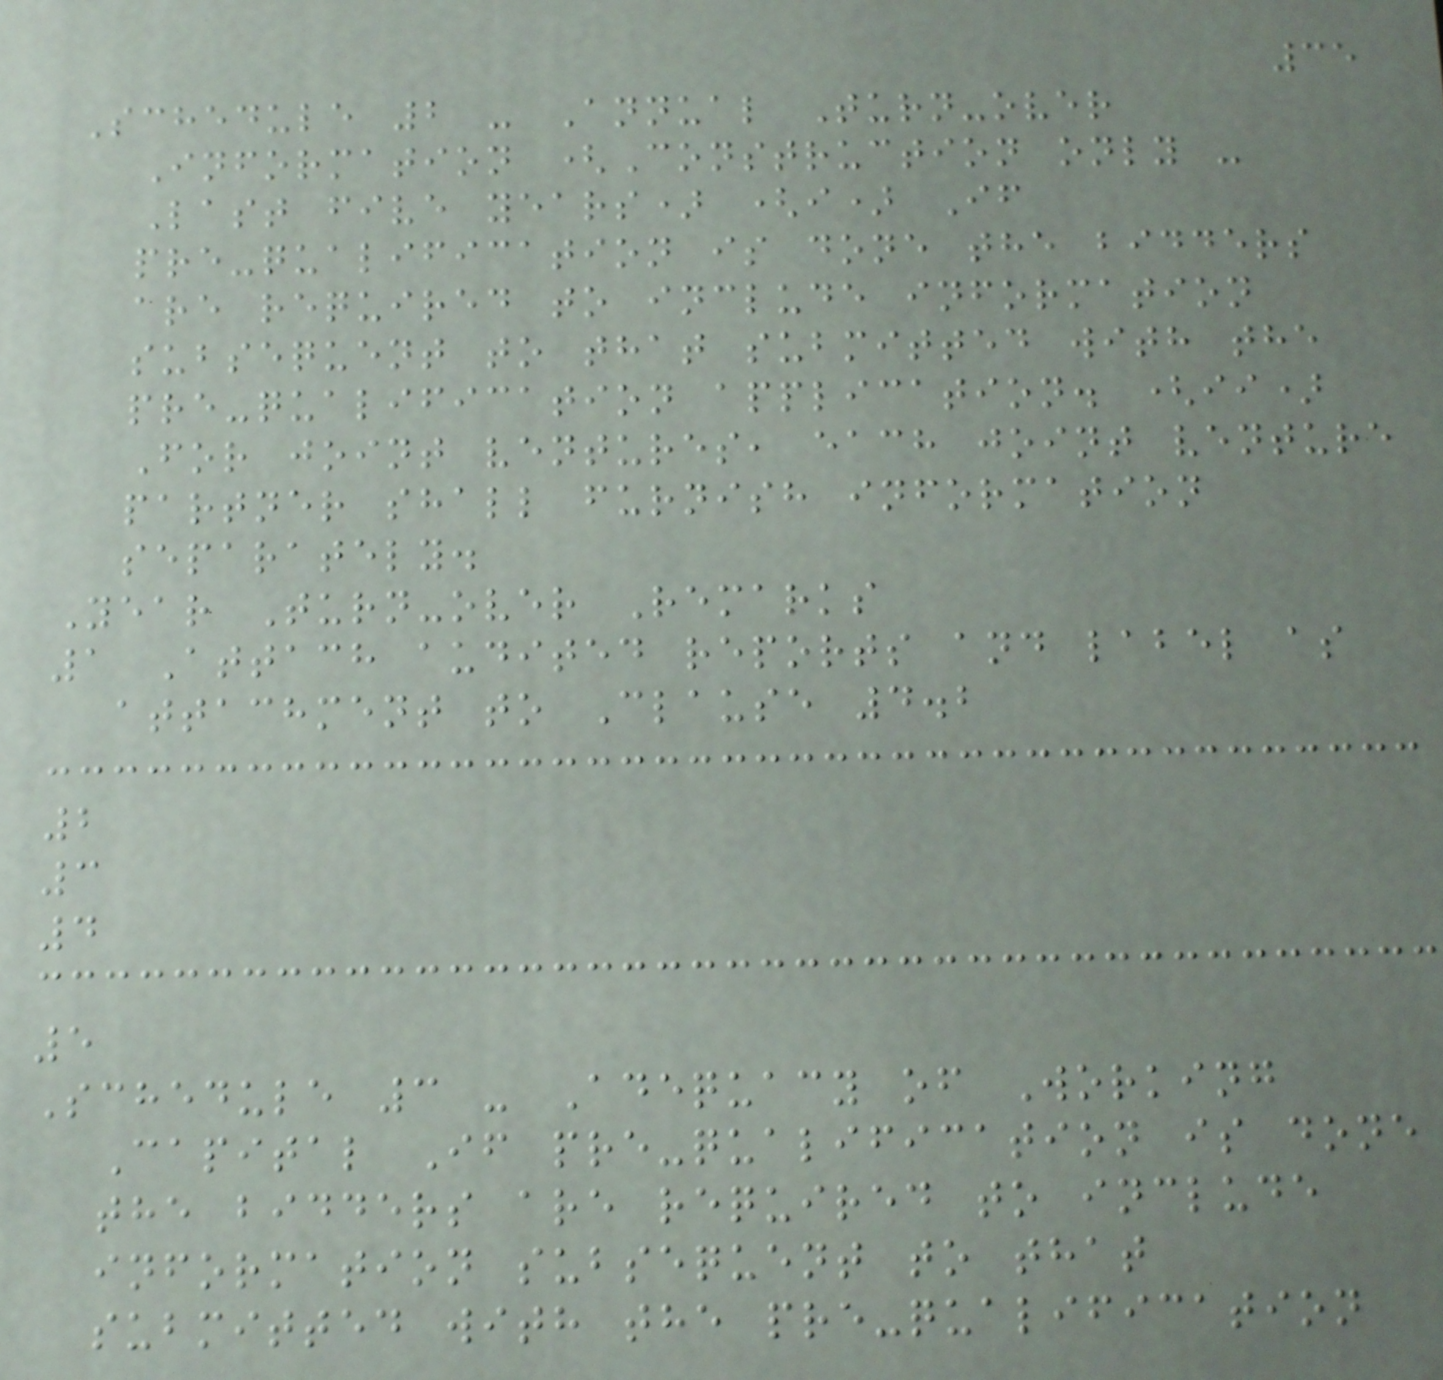35
Schedule 2 - Annual Turn-over
Information (Construction only -
Last five years) (i) If
pre-qualification is done the bidders
are required to include information
subsequent to that submitted with the
pre-qualification application. (ii)
For joint ventures, each joint venture
partner shall furnish information
separately.
Year Turn-over Remarks
1 Attach audited reports and label as
attachment to Clause 4.2
2
3
4
5
Schedule 3 - Adequacy of Working
Capital If pre-qualification is done
the bidders are required to include
information subsequent to that
submitted with the pre-qualification
